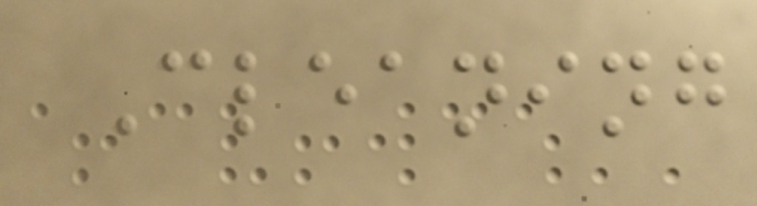Cleaning
